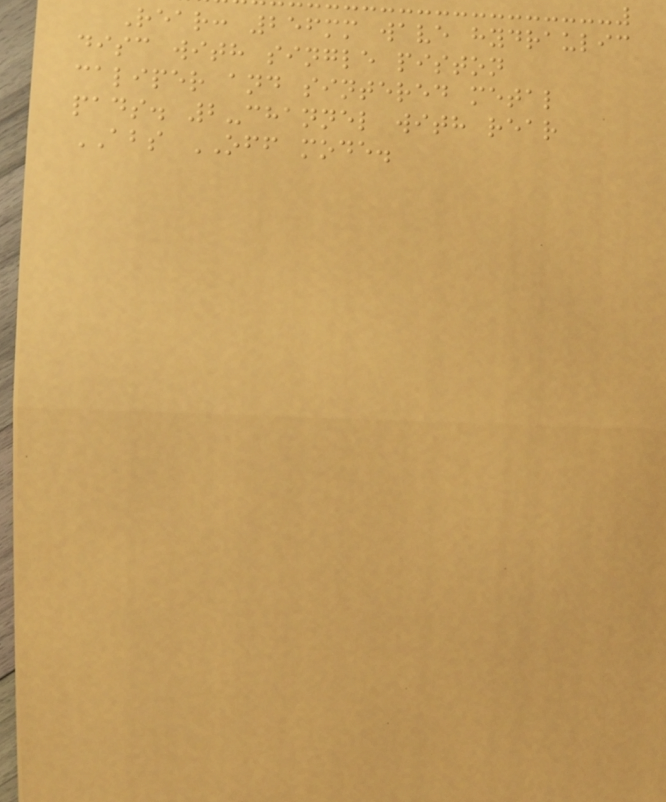Rear: 256mm wave hydraulic
disc with single piston
caliper and sintered metal
pads. 2-channel with rear
ABS OFF mode.
